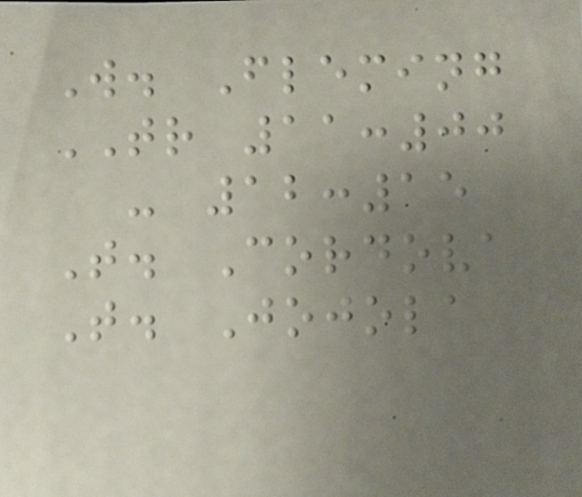W. Fleming
TR 11:00
- 12:15
T. Cordova
T. Jojola
